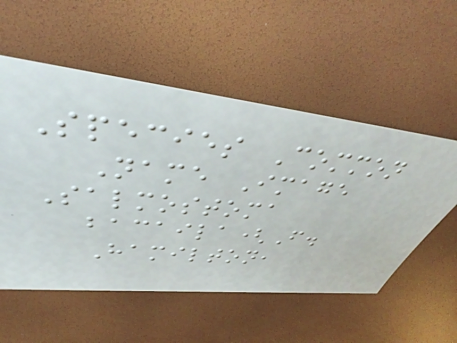Species Common
Name Image
Salmostoma
bacaila(F.
Hamilton,
